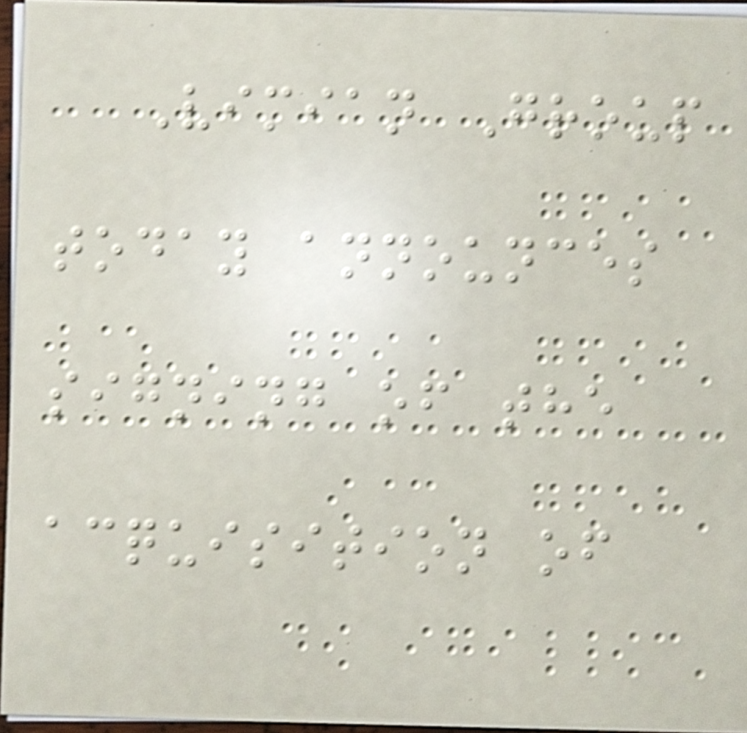Vimian Group
today announces
signing of the
acquisition of
